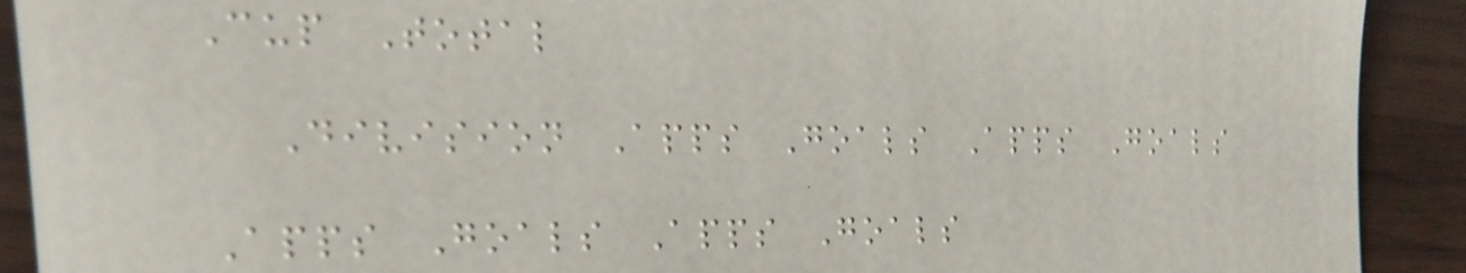Cup Total
Division Apps Goals Apps Goals
Apps Goals Apps Goals
